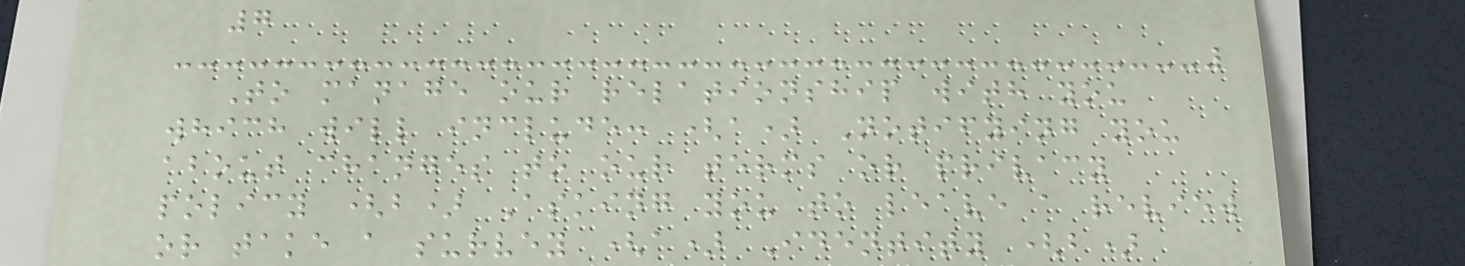7
To manage our relationship with you
which will include: (a) Notifying you
about changes to our terms or privacy
policy (b) Asking you to leave a review
or take a survey (a) Identity (b)
